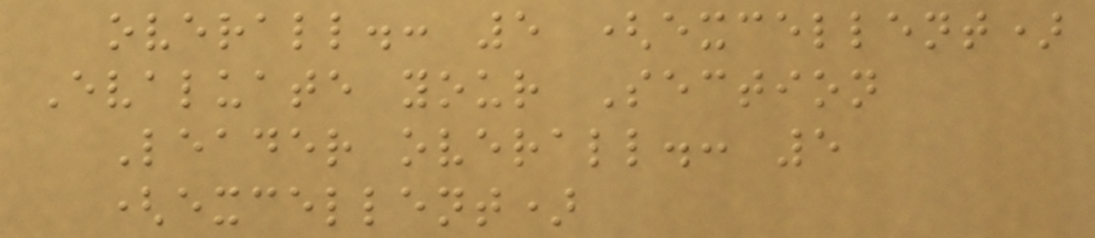overall.: 5 (excellent)
Evaluate your Section
Leader overall.: 5
(excellent)
